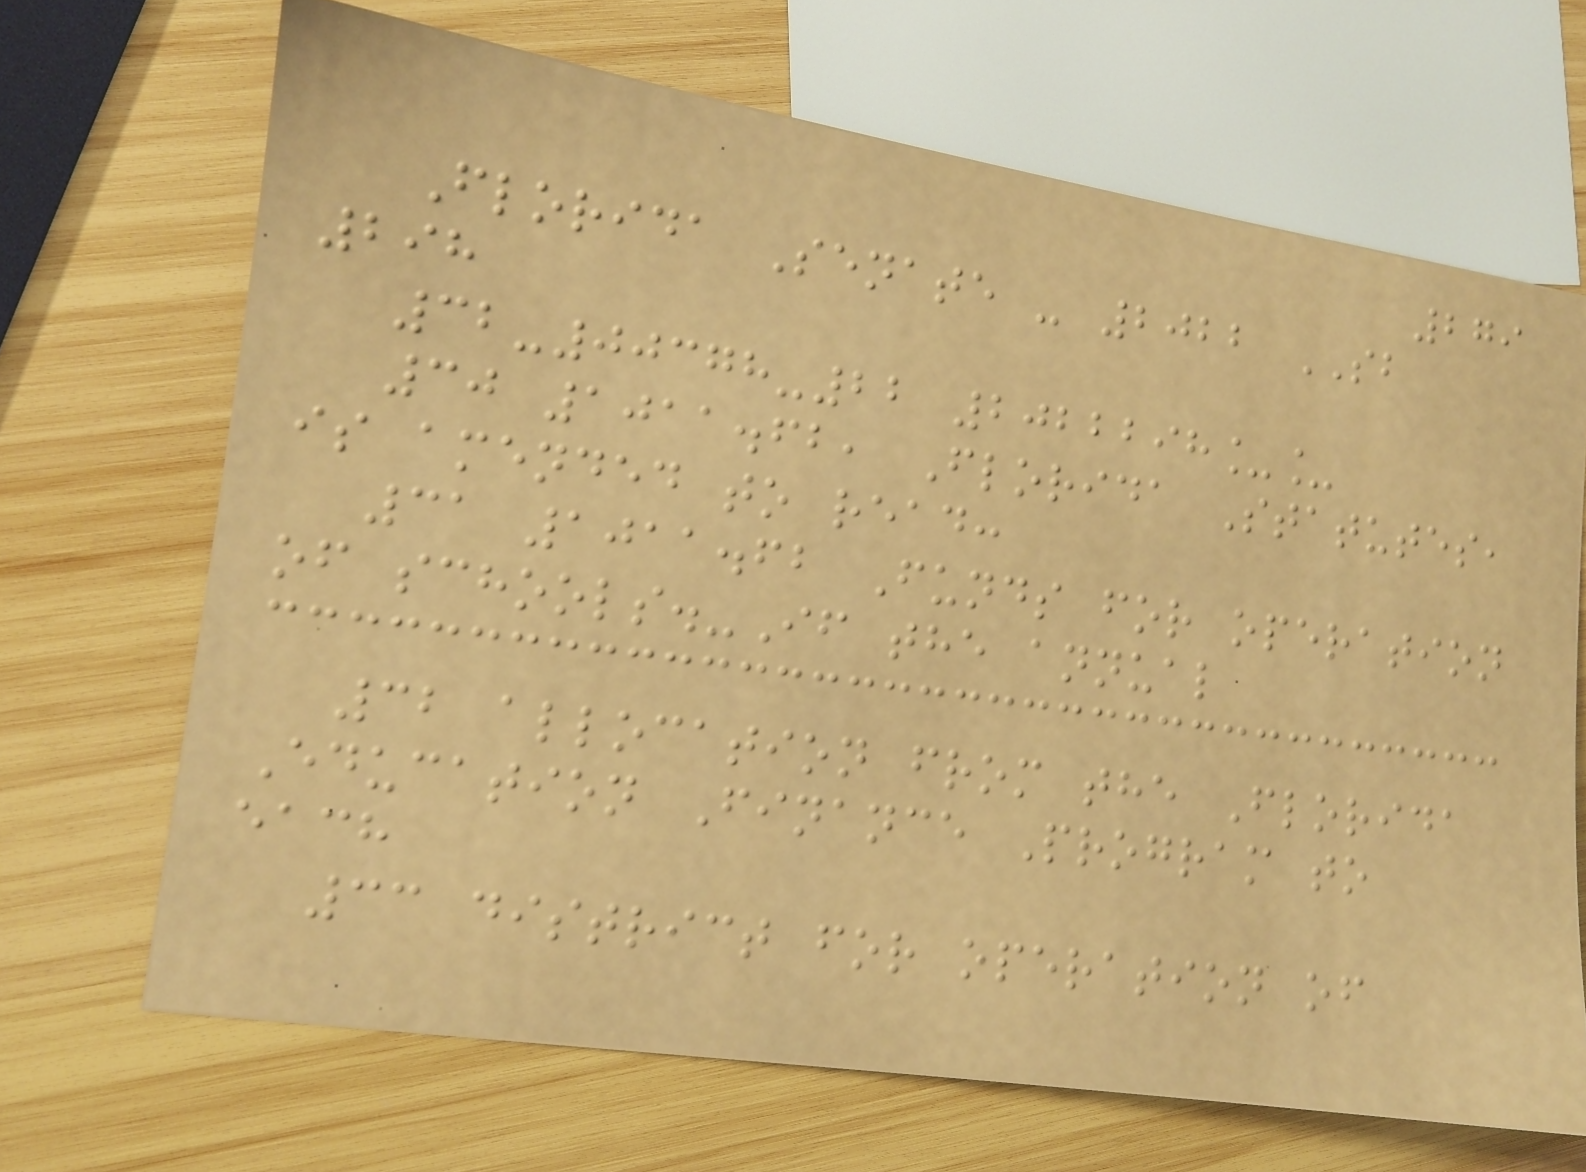279
Florida Senate - 2022 SB
298
32-00378-22 2022298__
30 1011.62, Florida Statutes,
is amended to read:
31 1011.62 Funds for operation
of schools.-If the annual
32 allocation from the Florida
Education Finance Program to
each
33 district for operation of
